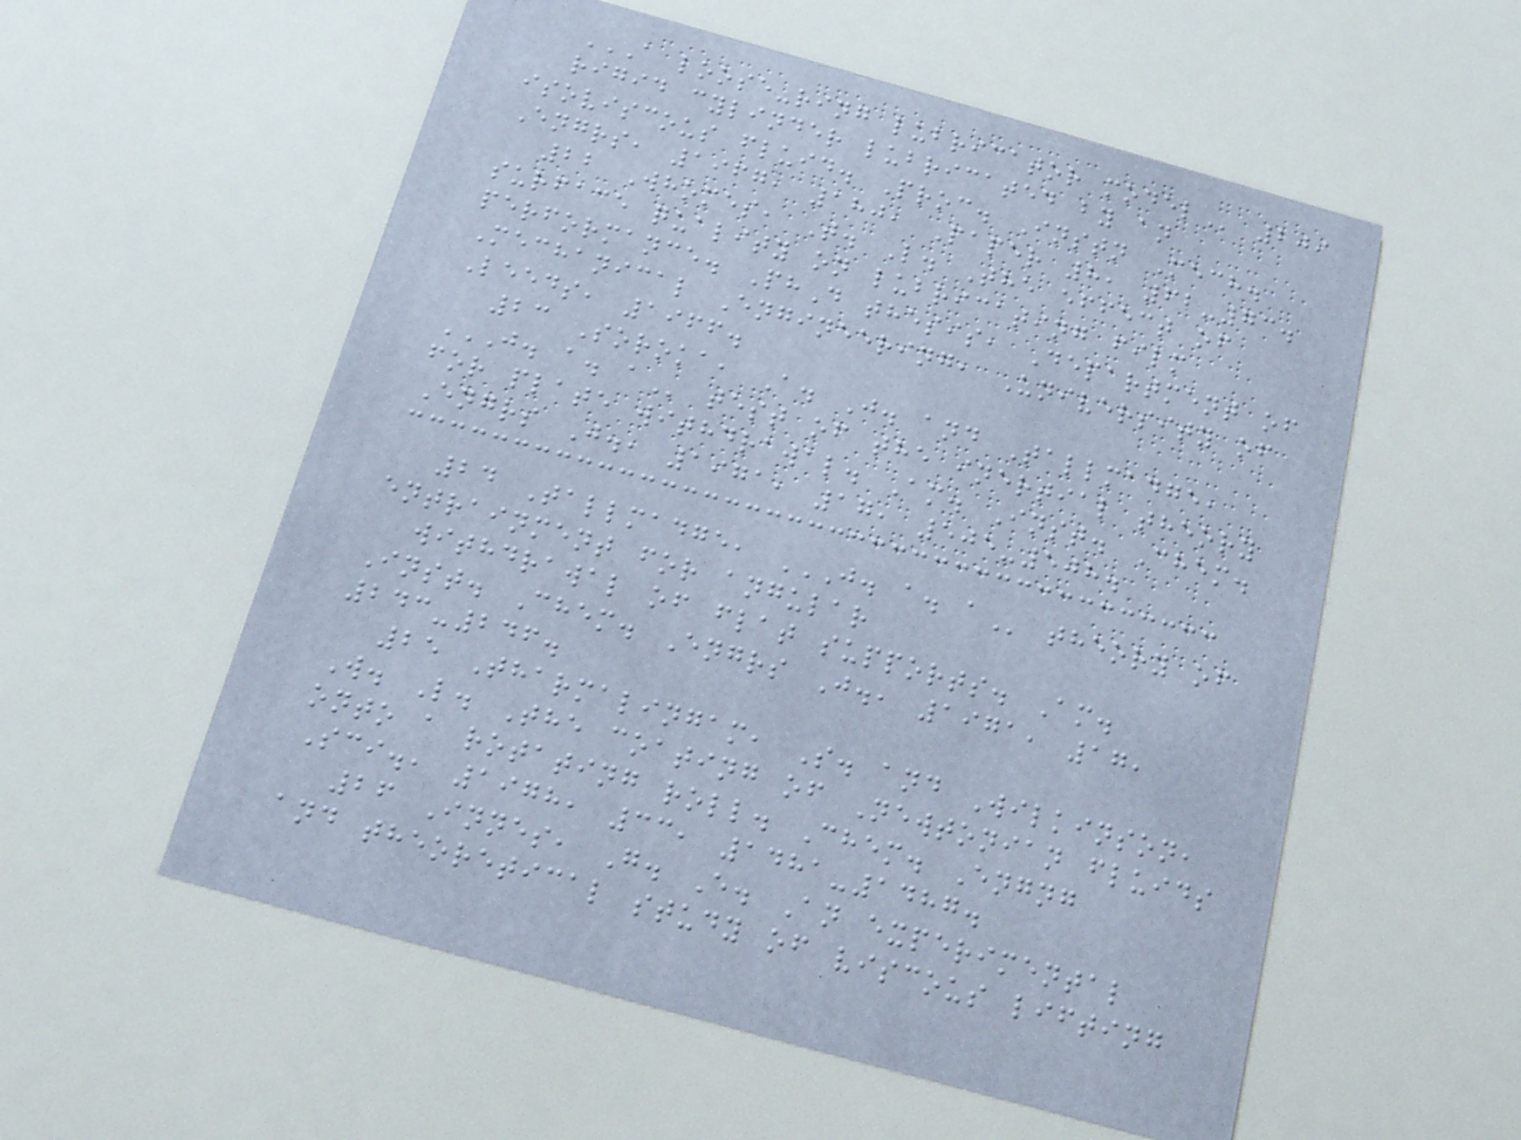A LOOSE-RING LUBRICATOR MODEL 209
rigid cylinder lubricated by an
isoviscous fluid. Proc. Instn Mech.
Engrs, 1967, 180, Paper 8, 62-73.
22 Whomes, T. L. The effect of
surface quality on lubricating film
performance. PhD thesis, Department of
Mechanical Engineering, University of
Leeds, 1966.
23 Soroka, A. J. and Tallmadge,
J. A. A test of the inertial theory
for plate withdrawal. Am. Inst. Chem.
Engrs J., 1971, 17, 505-508.
24 Tallmadge, J. A. A theory of
entrainment for angular
withdrawal of flat supports. Am.
Inst. Chem. Engrs J., 1971, 17,
243-246.
25 Tharmalingam, S. and Wilkinson,
W. L. The coating of Newtonian fluids
onto a rotating roll. Chem. Engng
Sci., 1978, 33, 1481-1487.
26 Innes, G. E. An experimental
and theoretical study of viscous lifting
